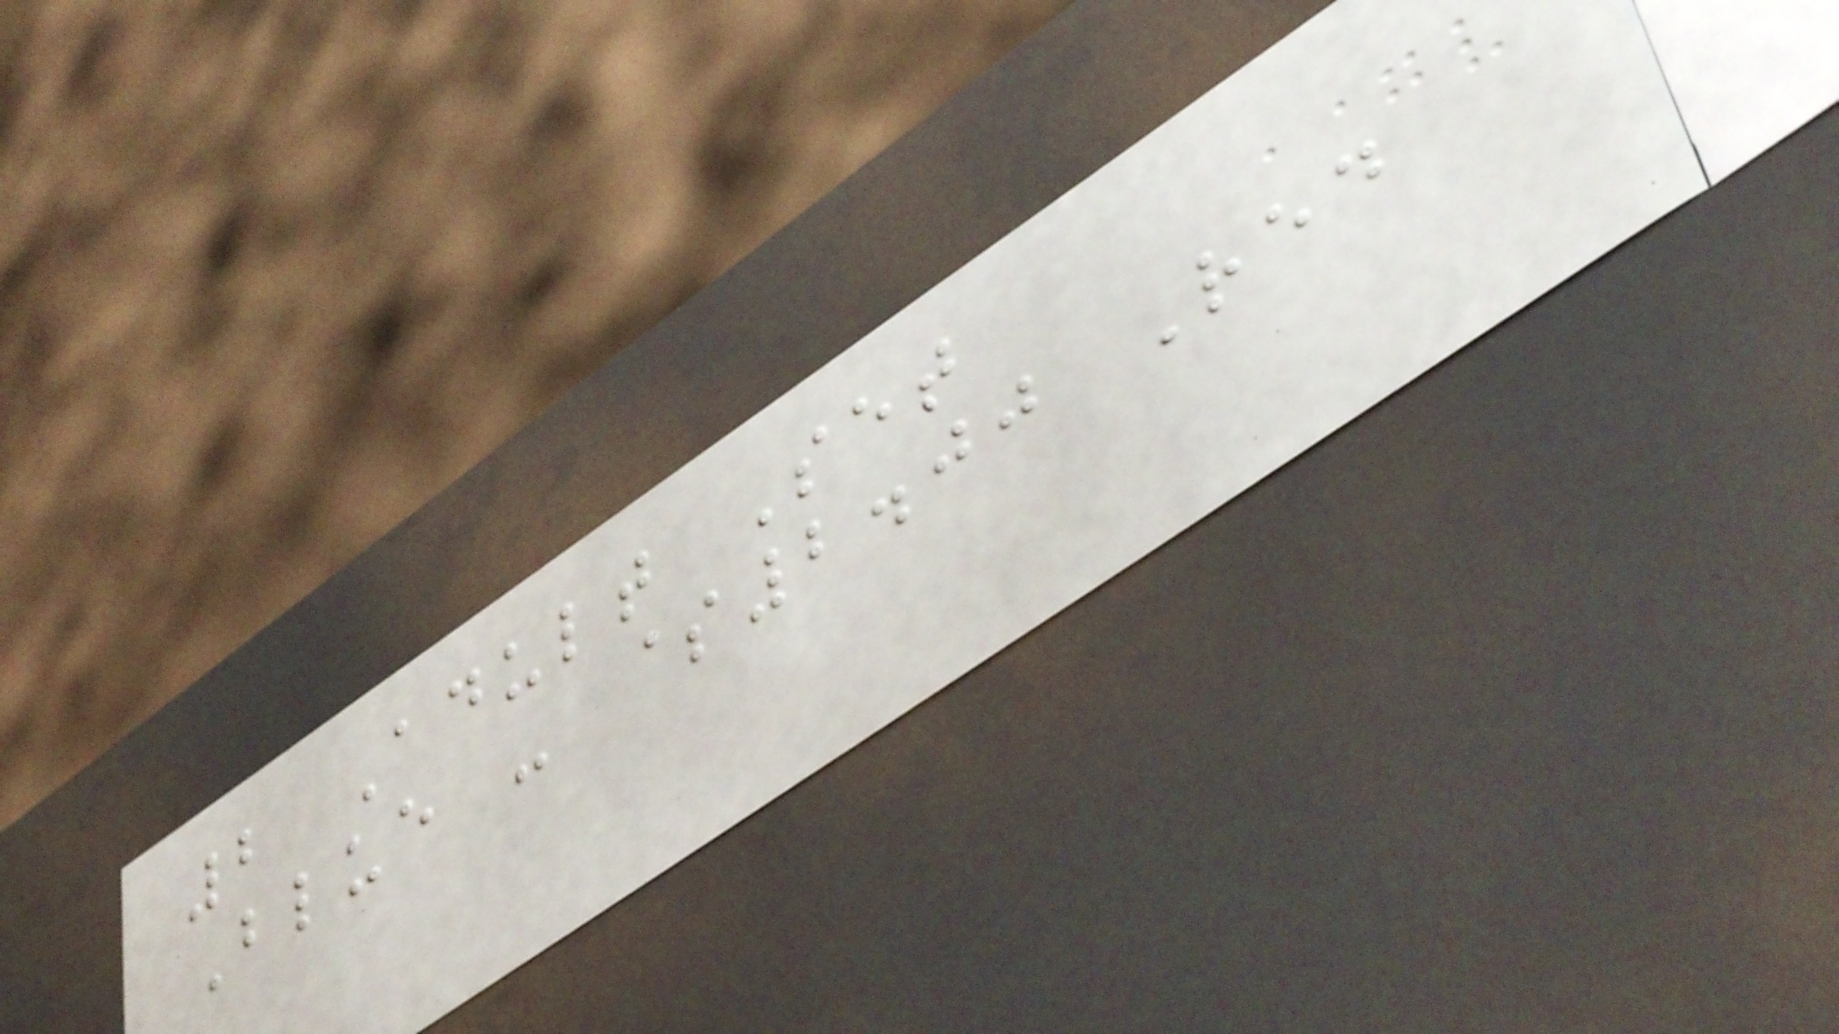2 Adult Set
Blue - $2.00 Red
